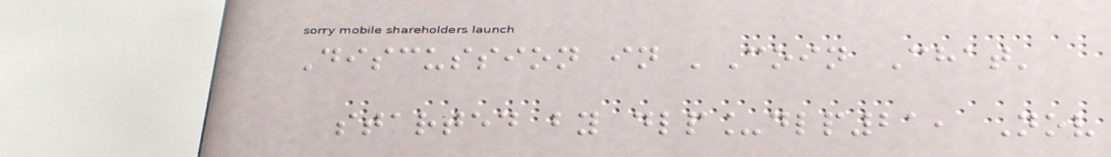Discussion in 'Coin Chat'
started by dlp_dlp21, Nov
